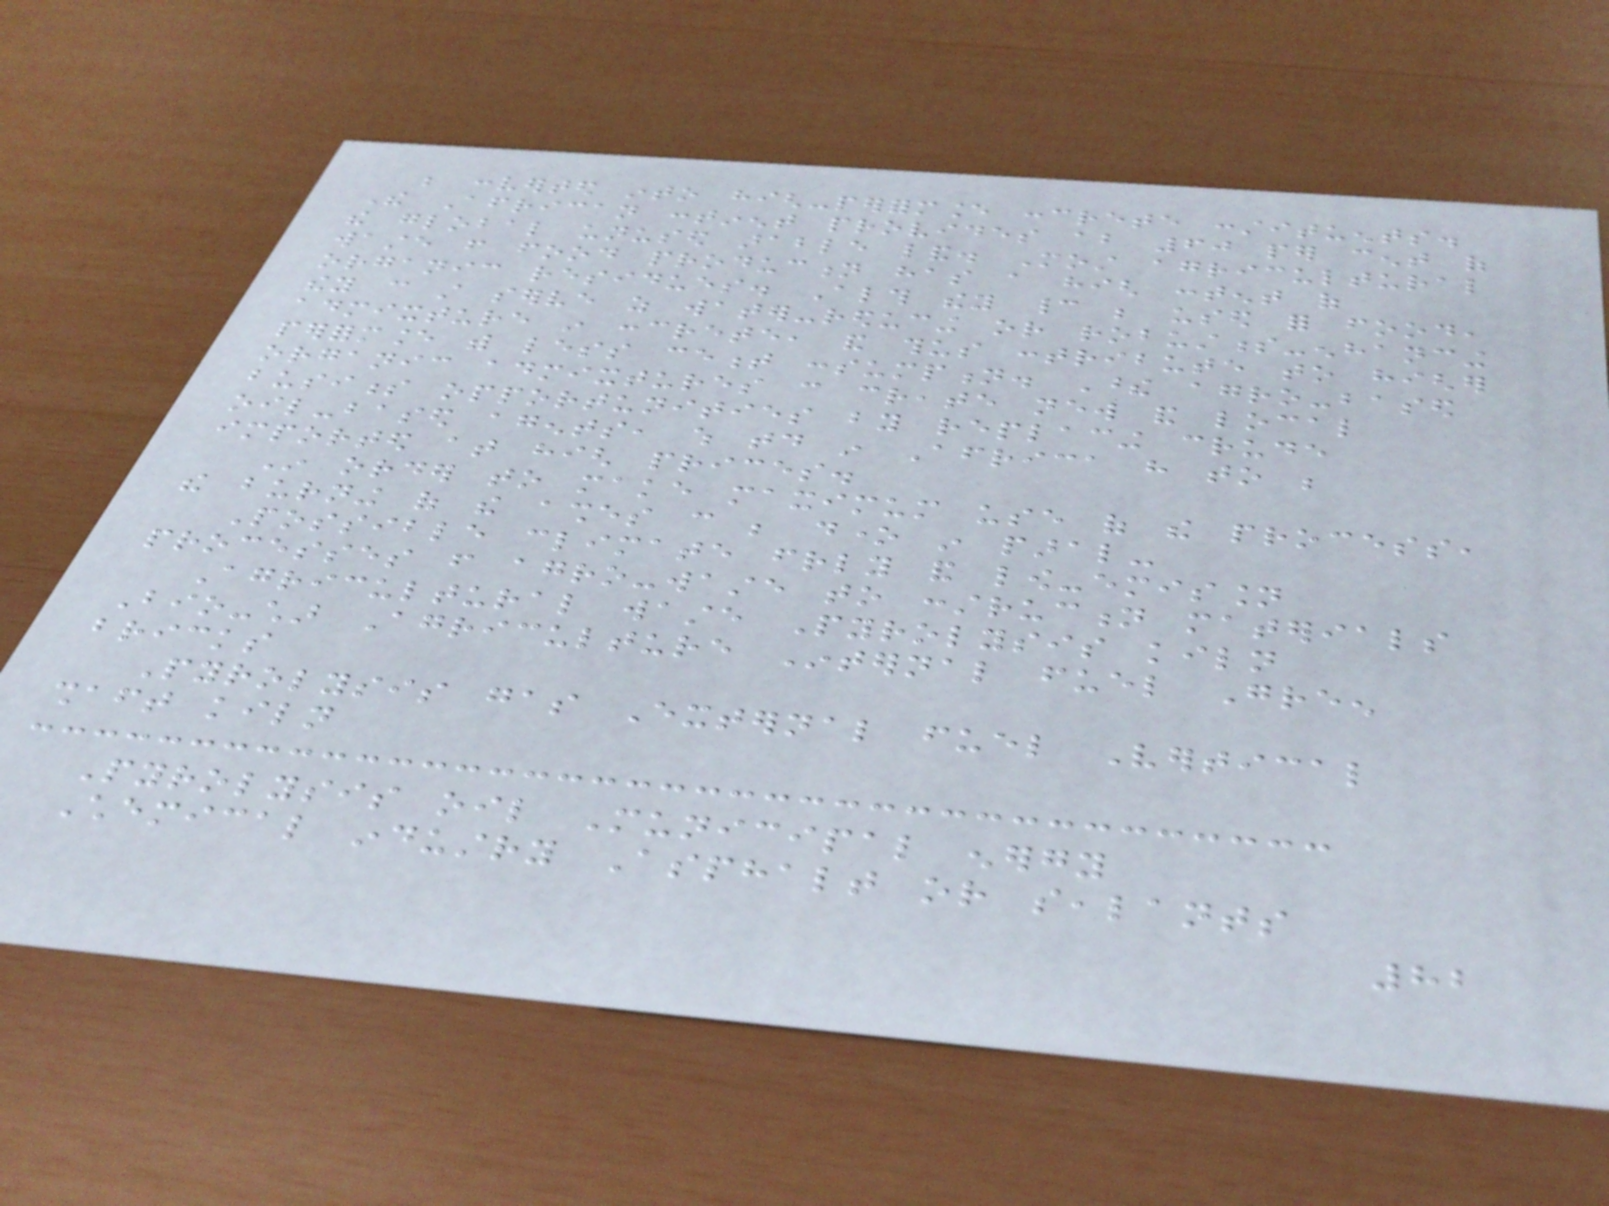be converted into high-performance concrete constituents.
The African continent provides about 60 per cent of
the global unused arable land. Most agricultural
waste from food production has a high content of
organic residues. Although they cannot be used for food,
they can still serve as water-reducing or robustness-enhancing
admixture in concrete, and thus contribute to higher
performance with less cement consumption. These agro-based
organic admixtures can create new and local
business opportunities by replacing crude
oil-based agents, which today in Africa have to be
imported at high prices.
In order to make maximum use of the process,
the burning of the ashes can be done in paral-
Possible climate friendly and low-emission
processes from agro-waste to construction materials
Agricultural waste Pyrolysis kiln
Bio-char Agriculture Internal fuel Green
bricks
Pyrolysis gas External fuel Vertical
shaft kiln
Pyrolysis oil Municipal energy
Chemical industry Asphalt or sealants
82
